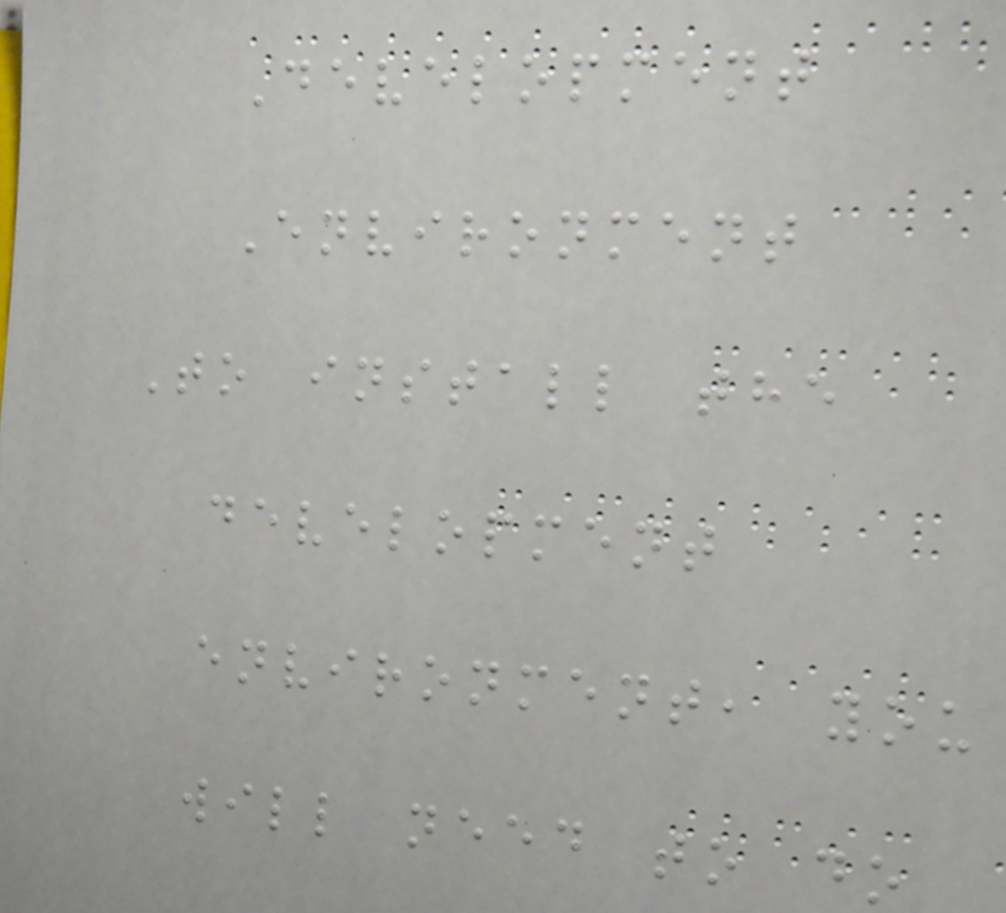Development
Environment
To install the
development
environment, you
will need to do
